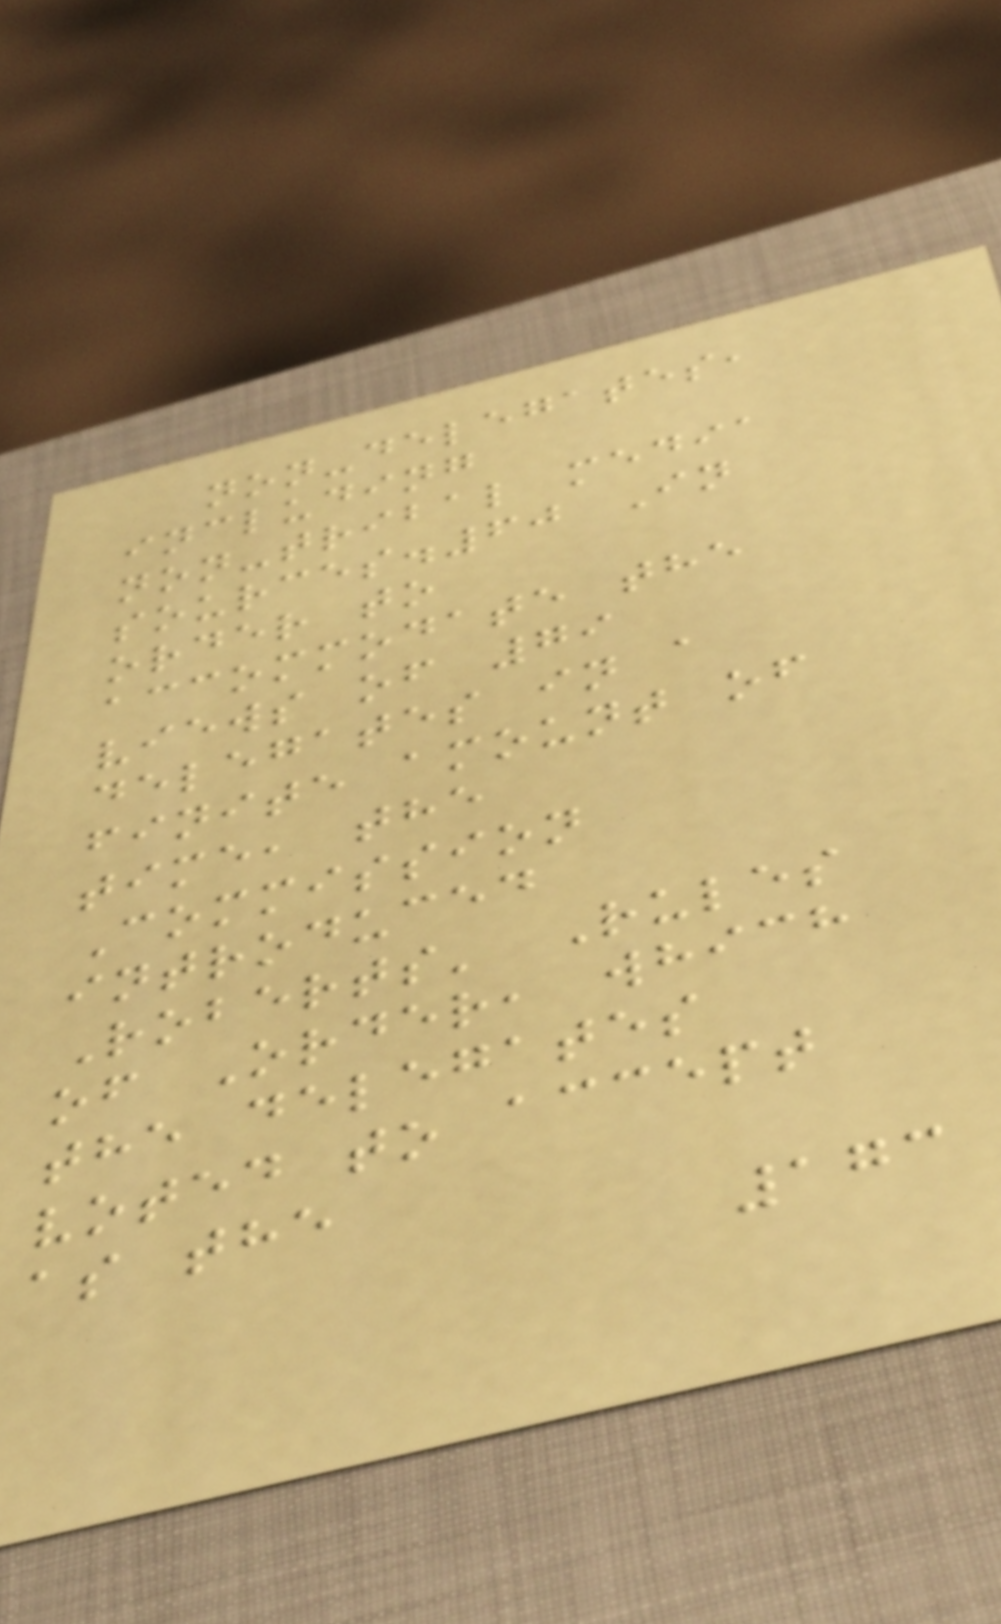non-delegates,
including
non-tribal media
sources.60 In
order to
accommodate the
views of 79
delegates in a
finite amount of
time, the
Commission
introduced
Roberts' Rules
of Order, which
the delegates
voted to accept
as the
173
